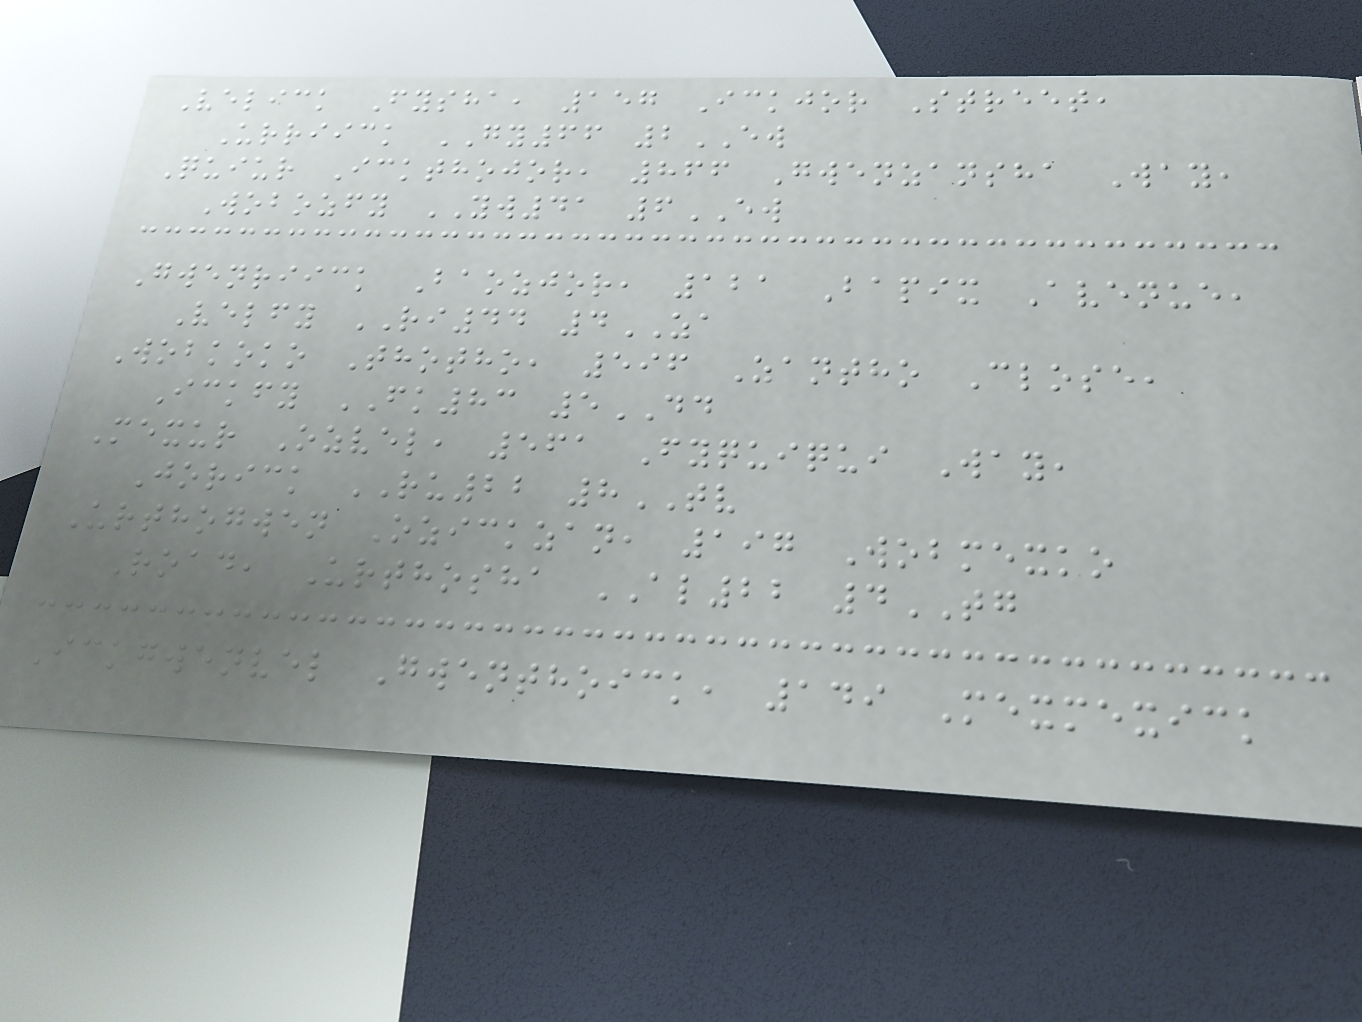Velick Fysha, 157 Ickjor Street,
Urriick GY66 2EW
Quiur Ickthojor, 866 Gwenzansha Way,
Wobozfy YW41 6EW
Gwenriick Baozjor, 121 Bapix Avenue,
Velfy RI44 4ZA
Wobkoko Thotho, 596 Zantho Close,
Ickfy FK83 5DD
Mexur Ozvel, 561 Fyquiqui Way,
Jorick RU22 8TV
Urthogwen Ozickzan, 197 Wobmexko
Road, Urthosha AL22 4TG
Ickgwenvel Gwenthoick, 149 Mexmexick
